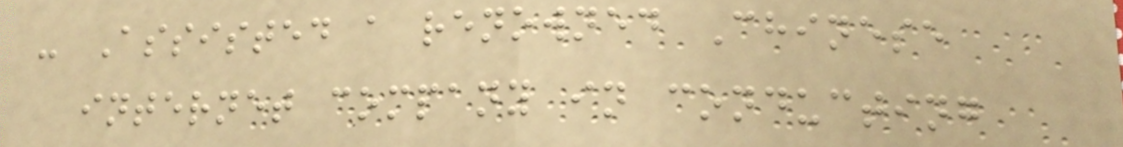- Assisted a renowned Chinese
internet company in conducting
